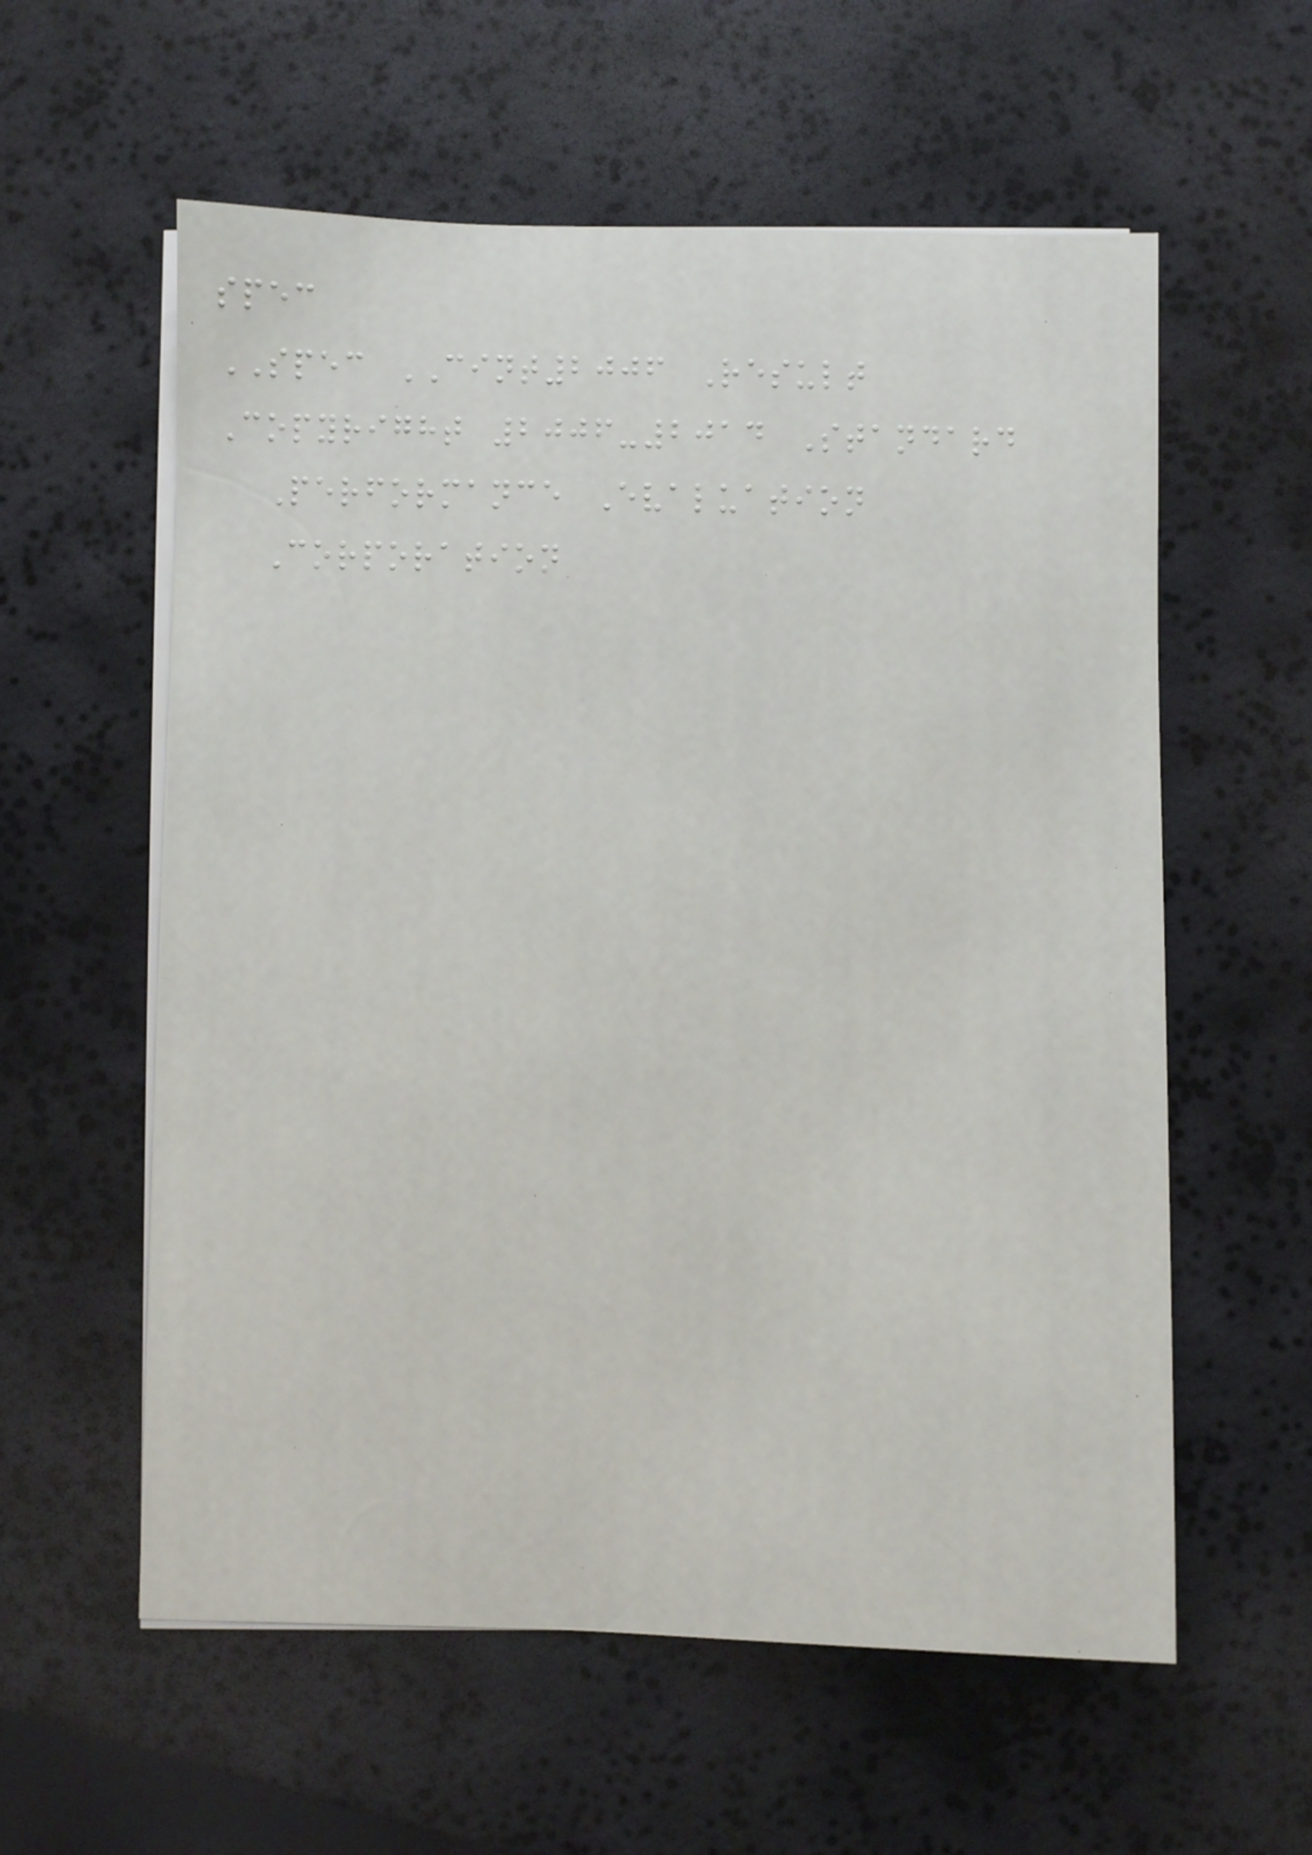spec
SPEC CINT2006 Result
Copyright 2006-2014 Standard
Performance Evaluation
Corporation
